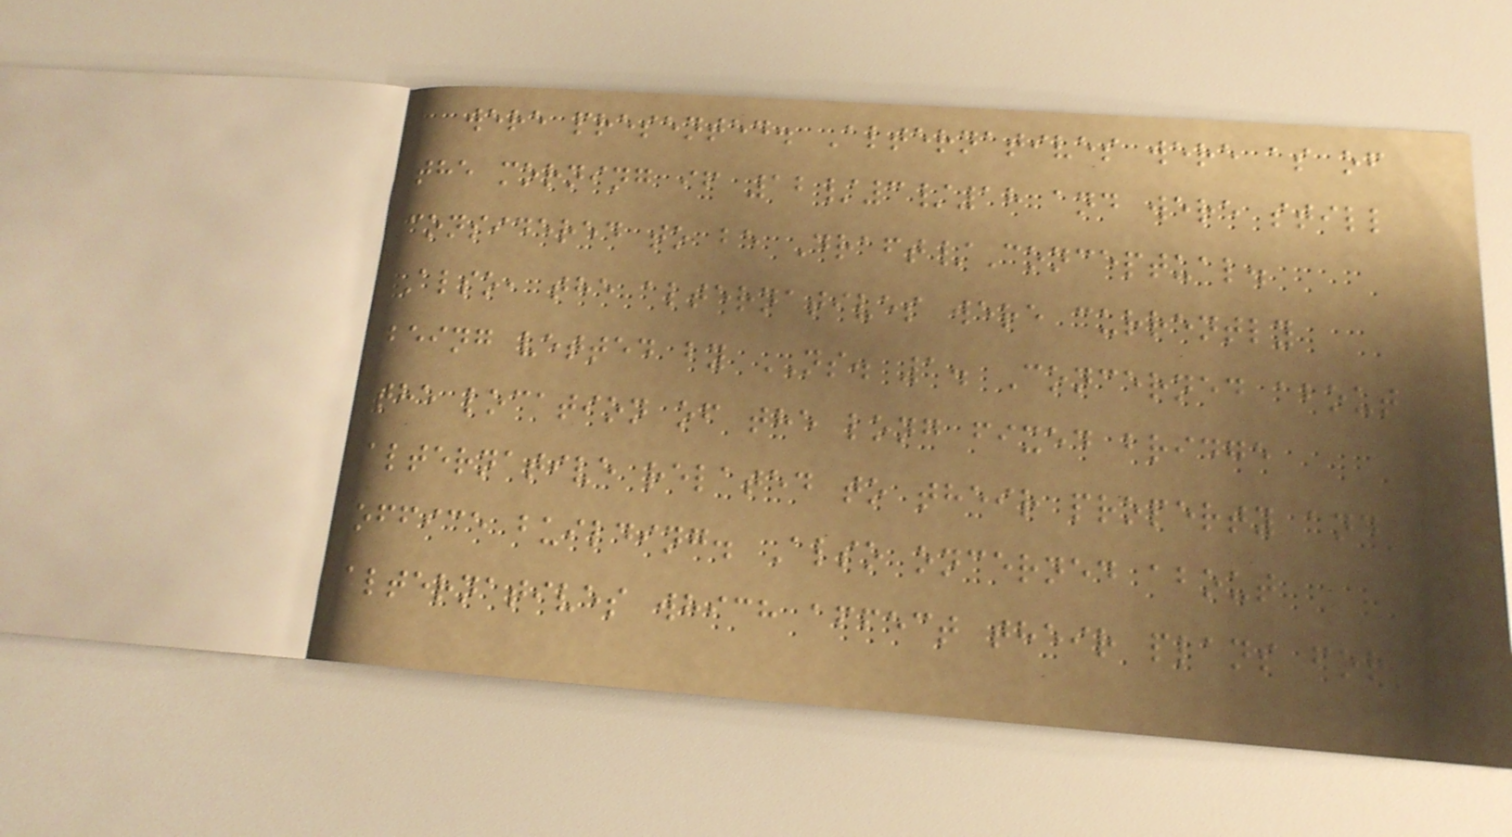were presented. Alternatives were as of
the morning if 12/3/18 and were still
considered to be Draft/Conceptual.
Also, the alternatives were currently
being vetted by NS. 1. Concerned about
the location of the long fixed bridge
alternative related to their property and
office building. Also oncerned about
alternatives which affect their plans for
